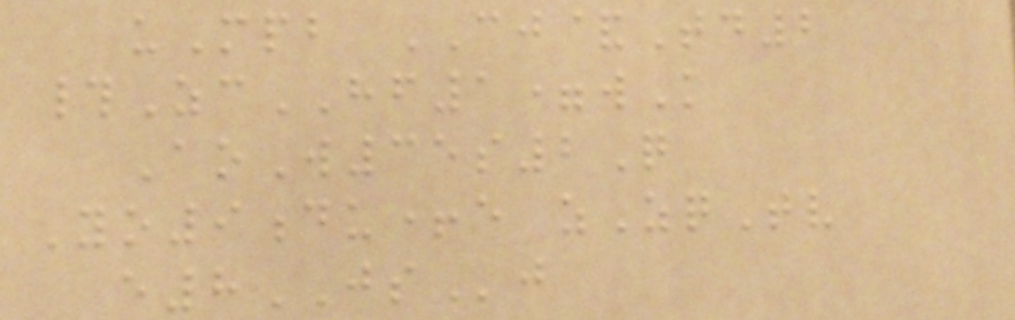uMpb CJ&Td2
#ZcHF1=wK
AoW35s2Q
Yo9du+e zZqTv
e8JSj
